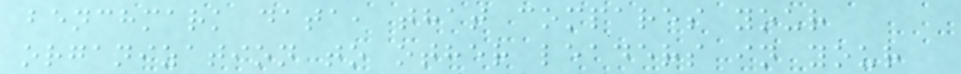benchmark data, that compares your
organization to other leaders in your
